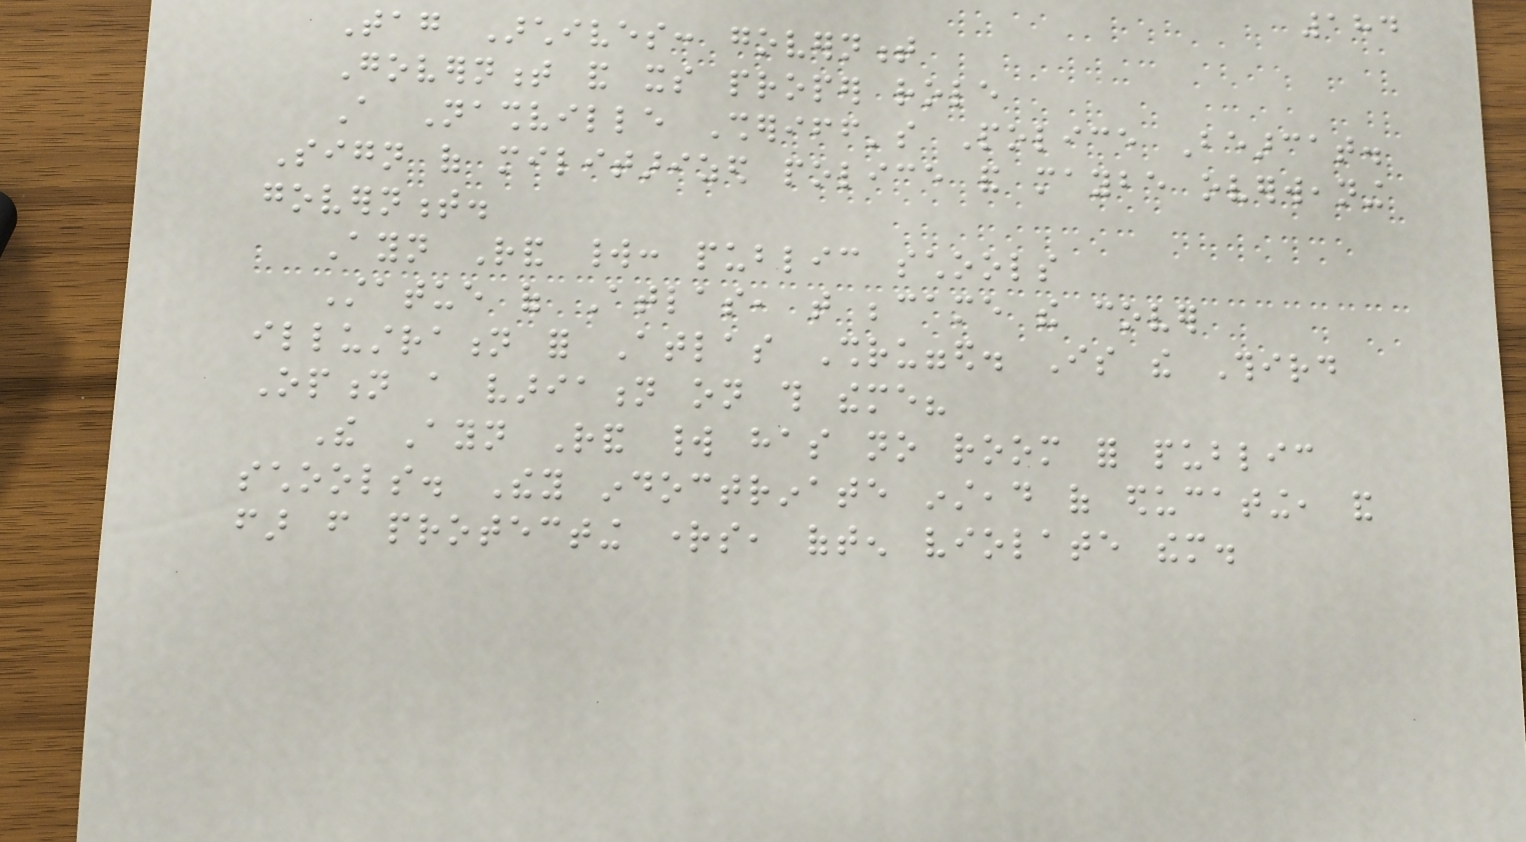184
Tag Archives: government
Government and its proper role
A Nashville Sheriff's Police Bearcat.
Sign of militarized police and maybe overweaning
government.
Ayn Rand world: public schools
Statue of Atlas, that became the cover
illustration for Atlas Shrugged. Is the Third
Option a variation on this theme?
The Ayn Rand world has no room for public
schools. They indoctrinate instead of educating, and
far from protecting rights, often violate them.
